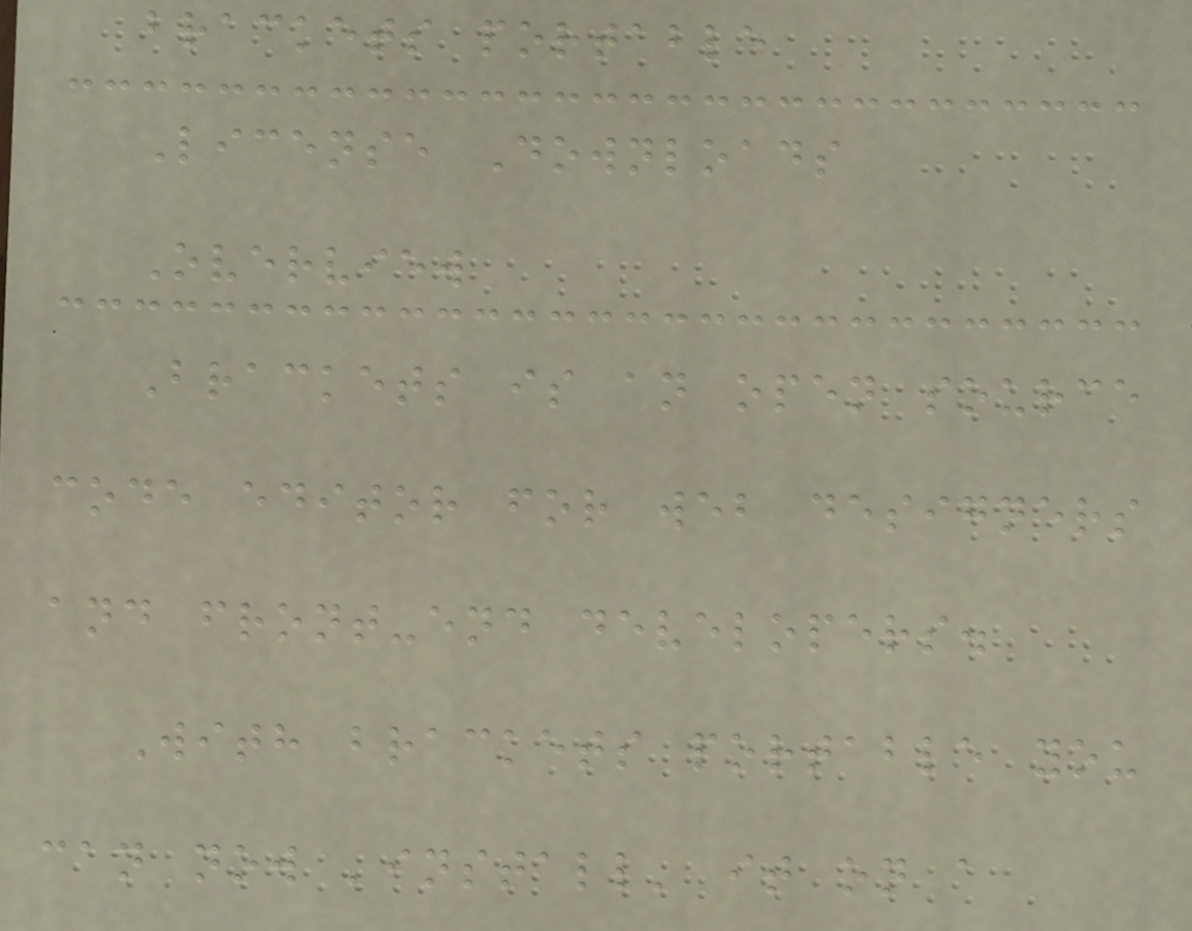brackets portable
License Downloads
Overview
Brackets is an open source
code editor for web designers
and front-end developers.
With brackets portable you
can now 'install' it on a
